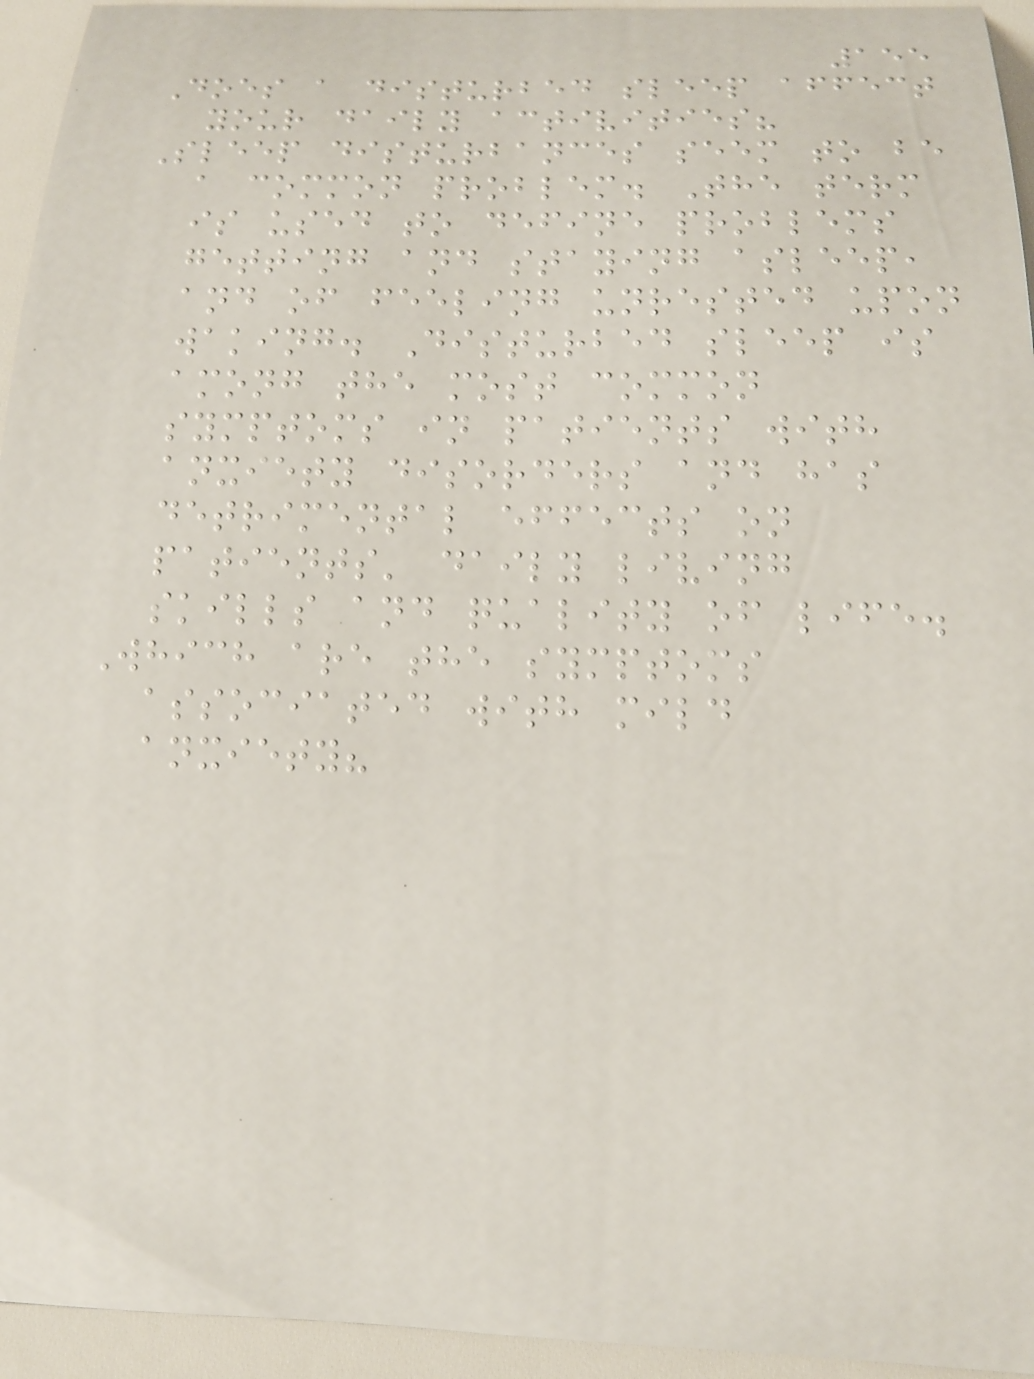155
Does a disturbed sleep affect
your daily activities?
Sleep disturbances seem to be
a common problem. The term
is used to define problems
getting and staying asleep,
and of feeling unrested upon
waking. Disturbed sleep is
among the most common
symptoms in patients with
anxiety disorders and has
detrimental effects on
patients' daily living
skills and quality of life.
Which are the symptoms
associated with mild
anxiety?
